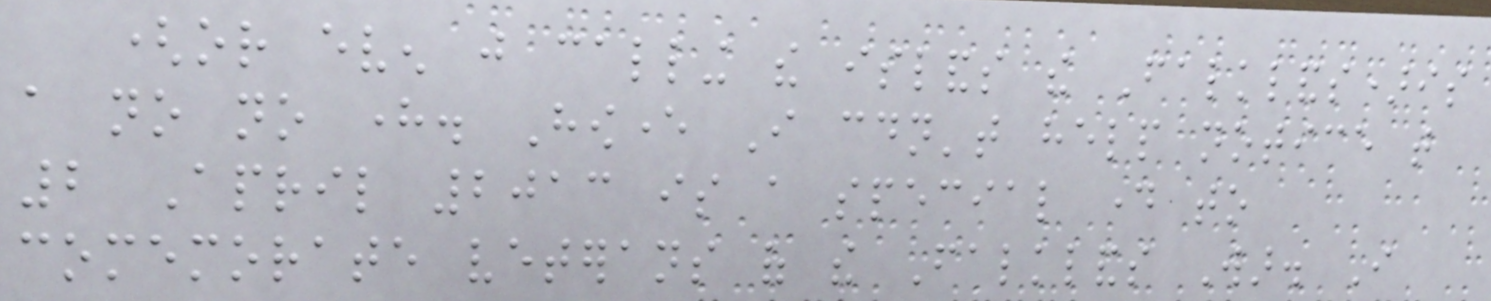(or even just calling the islands the Falklands)is
a no no here. However I couldn't help notice that
2 April 2013 is a special day to
comemorate veterans of the Falklands War. I
